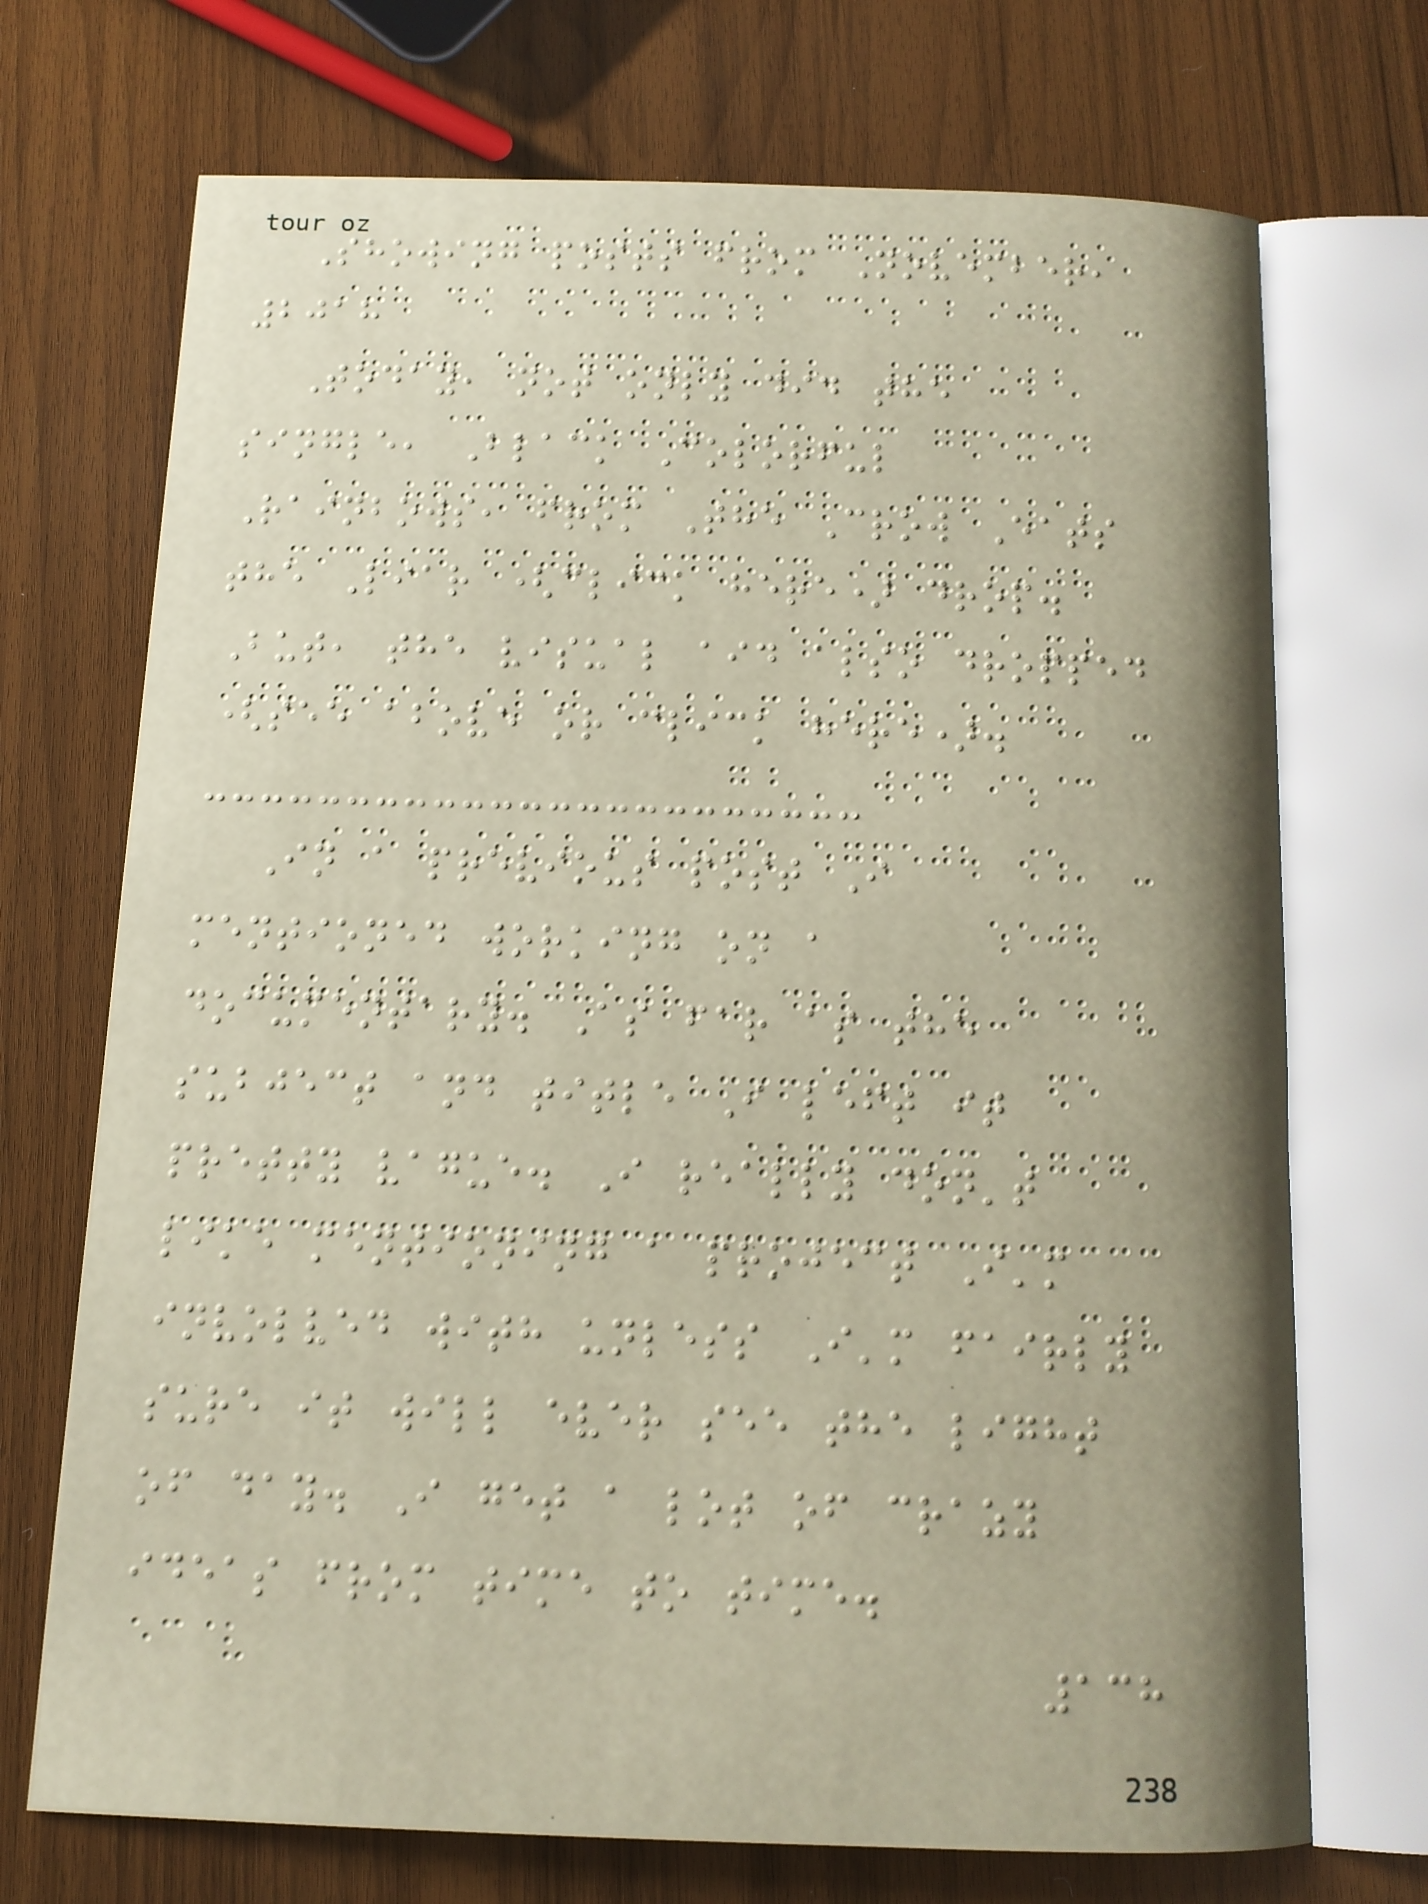Showing posts from November,
2018
Today, not only did the
single, Black Colorful
Rainbows, from The Crow Eats
the Liar (click here) drop.
But, the visual aid also dropped
(see above or click here).
In a previous post I
mentioned working on a
documentary. As far as the
subject and title I left it
pretty vague. I really don't
like mentioning a project I'm
involved with unless I'm fairly
sure it will ever see the light
of day. I get a lot of crazy
ideas from time to time.
138
